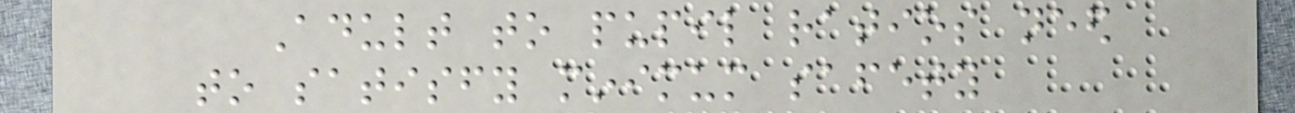Adult to pupil ratios need
to satisfy minimum safety
